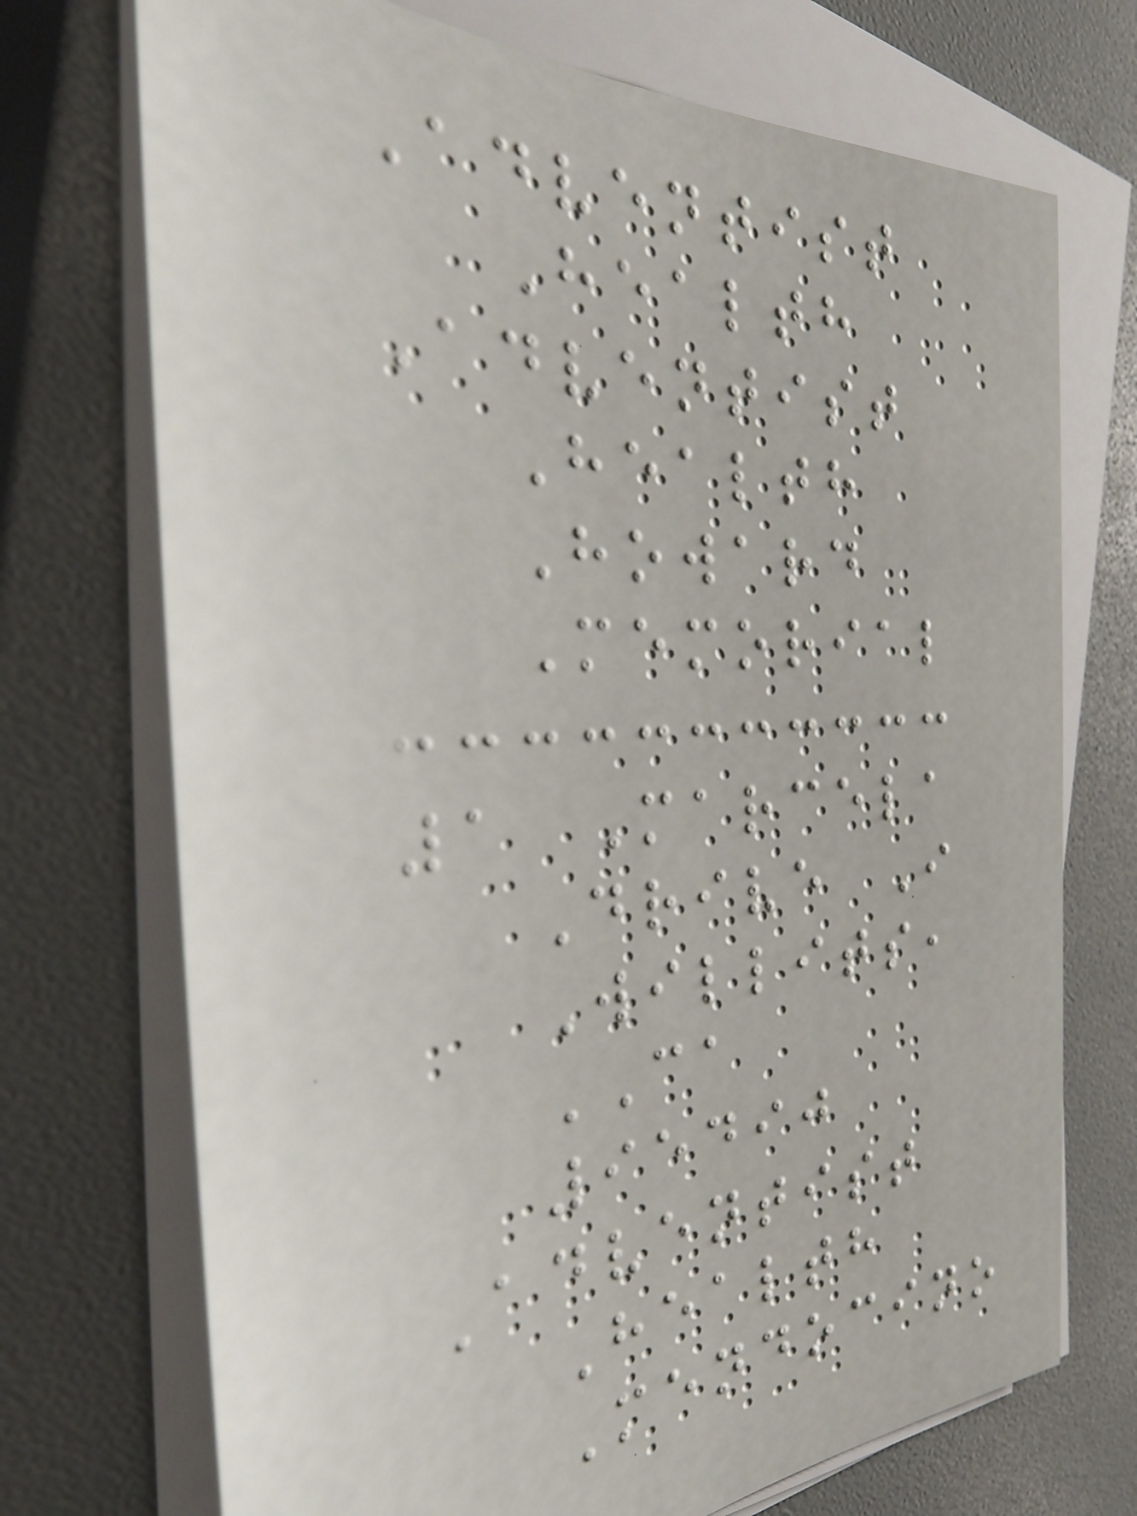Adventist
Health
Adventist
Health
Howard
Memorial
1 Marcela
Drive I
Willits,
CA
95490
Adventist
Health
Mendocino
